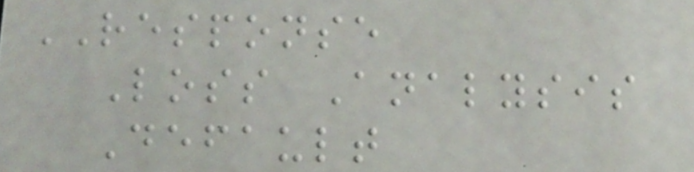RESPONSE
Loss Analysis
Default
